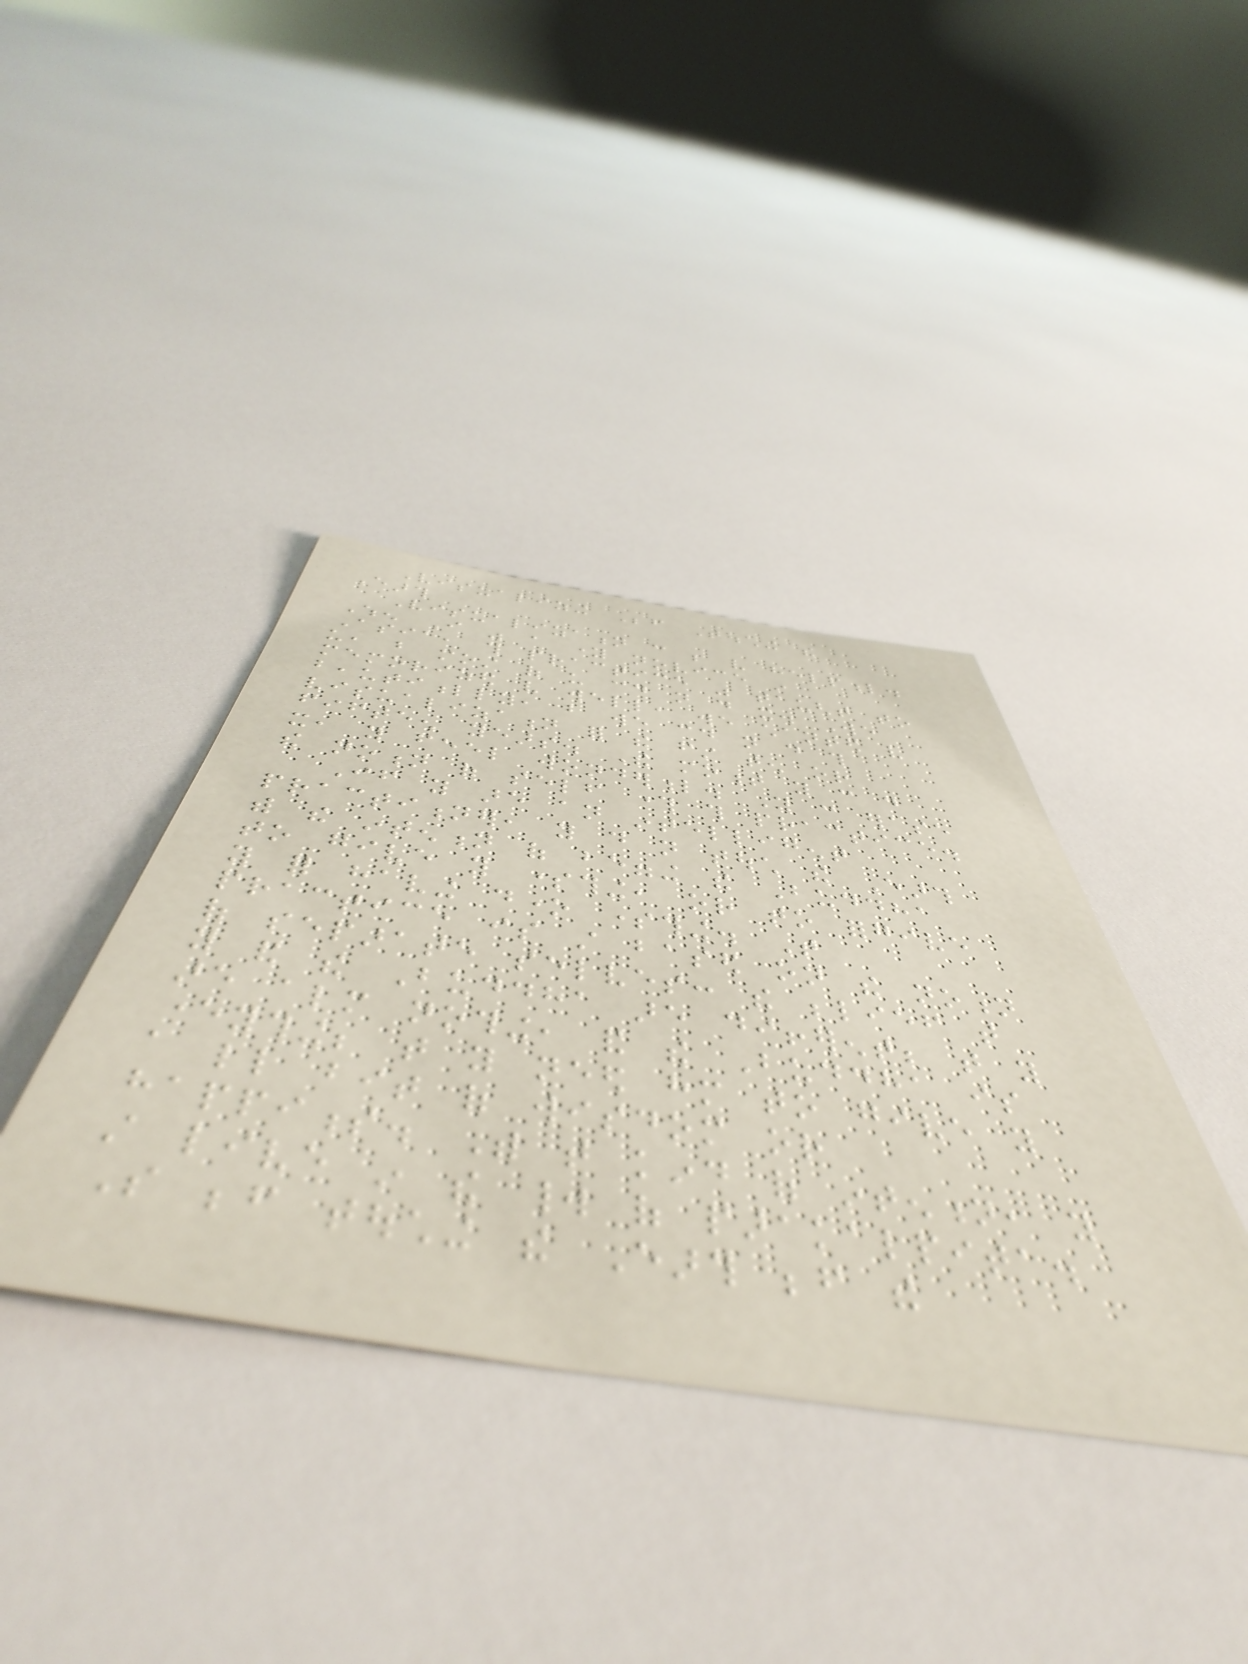Visualizing Before Touching the
Earth
Visualization can be very helpful.
When I was a young novice in
Asia, this practice was taught to
us, but most of us could not do it. We
memorized very well, we chanted very
beautifully, but we could not do this
visualization for the first ten or
fifteen years. The moment you can do
it, you feel wonderful. You can erase
the notion of self through this practice.
If you are an intelligent
practitioner, you do not touch the Earth
with the intention of begging the Buddha
to give you something, or to forgive
you for having done something. That
practice is still based on the notion
of separate selves: the belief that
you and the Buddha are different; that you
are almost nothing, and the Buddha is
everything; that you need him to give you
a little bit of wisdom or
happiness. With that kind of intention, you
still live in the world of parakalpita.
So before touching the Earth before the
